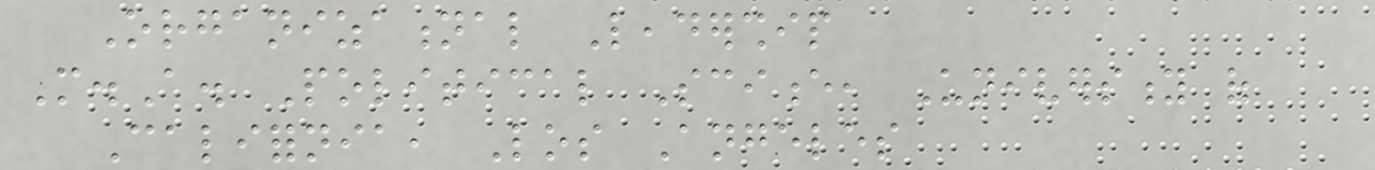Organizational Leadership
M.A. Political Science, University of
California, Los Angeles
